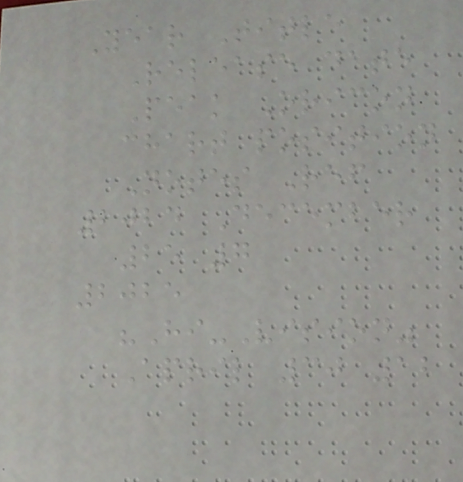Year Title
Release date
Peak Oricon
chart position
Notes Ref
2024 December
25 7
2025
"Hi-Vision"
April 30 12
